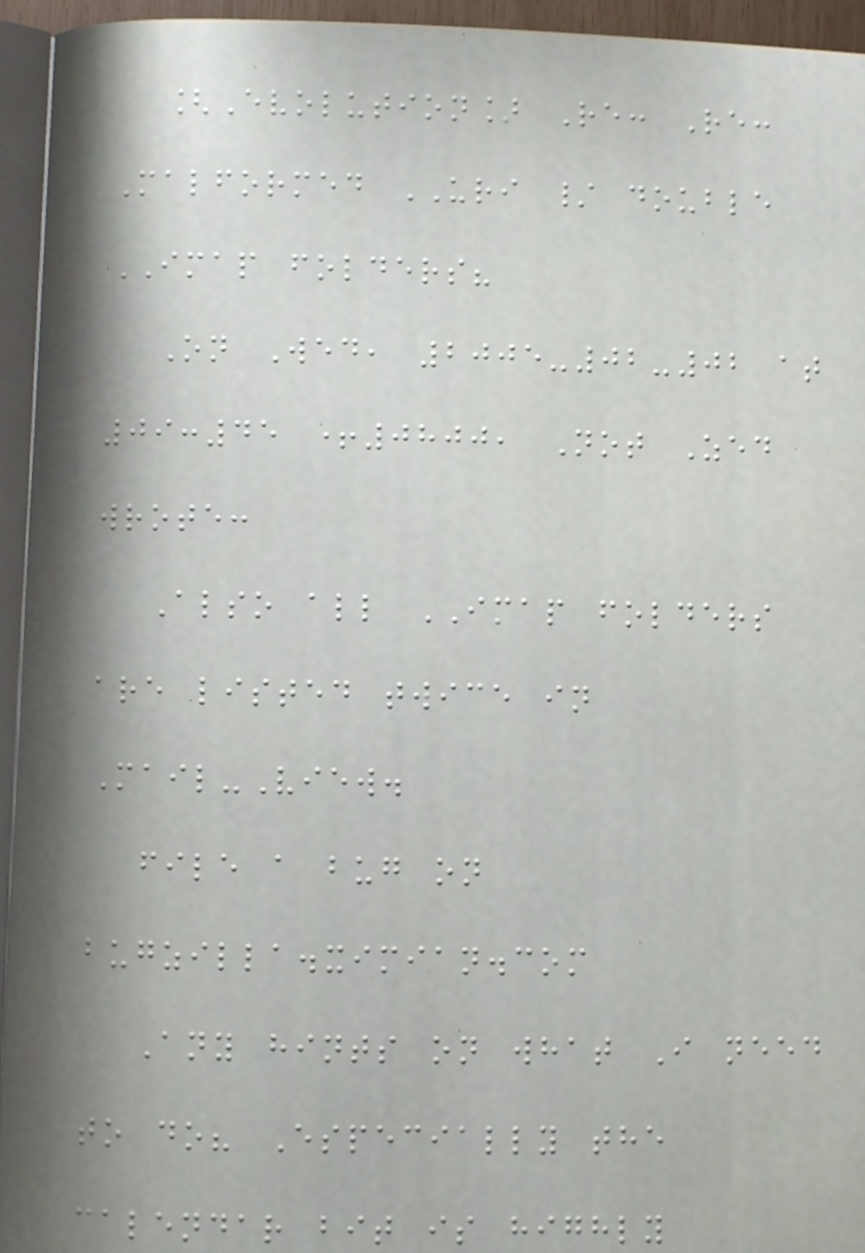[Evolution] Re: Re:
Malformed URI / double
IMAP folders?
On Wed, 2005-02-02 at
09:45 +0800, Not Zed
wrote:
Also all IMAP folders
are listed twice in
Mail-View.
file a bug on
bugzilla.ximian.com
Any hints on what I need
to do? Especially the
calendar bit is highly
